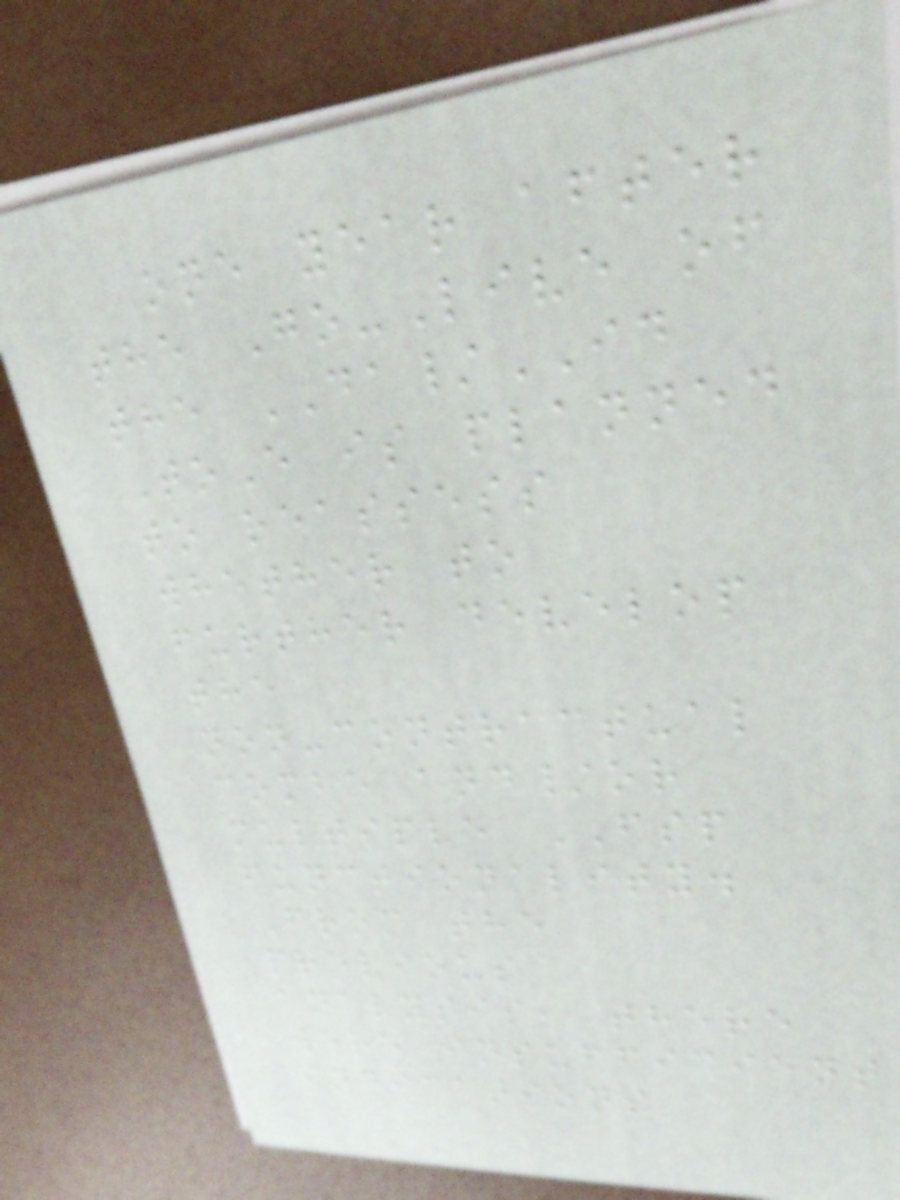one year after
the Go-Live of
the DA/ID
ToE is planned
to reassess
whether to
further develop
the
non-contractual
combo and/or
multiple FSP
functionality.
From the
previous
analysis, there
were insufficient
indications
